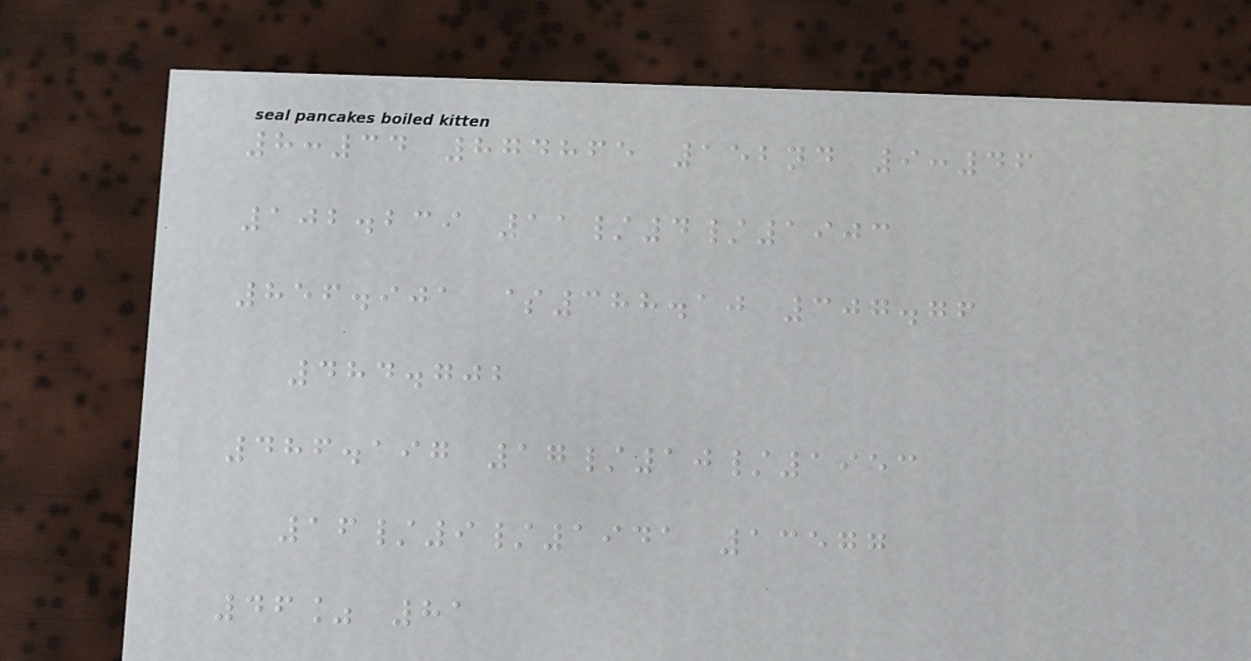8:34 874865 152nd 9:46
102.239 11/4/1903
856.901 $388.10 307.76
484.702
486.197 17/10/1953
16/9/1941 13577
46% 81
